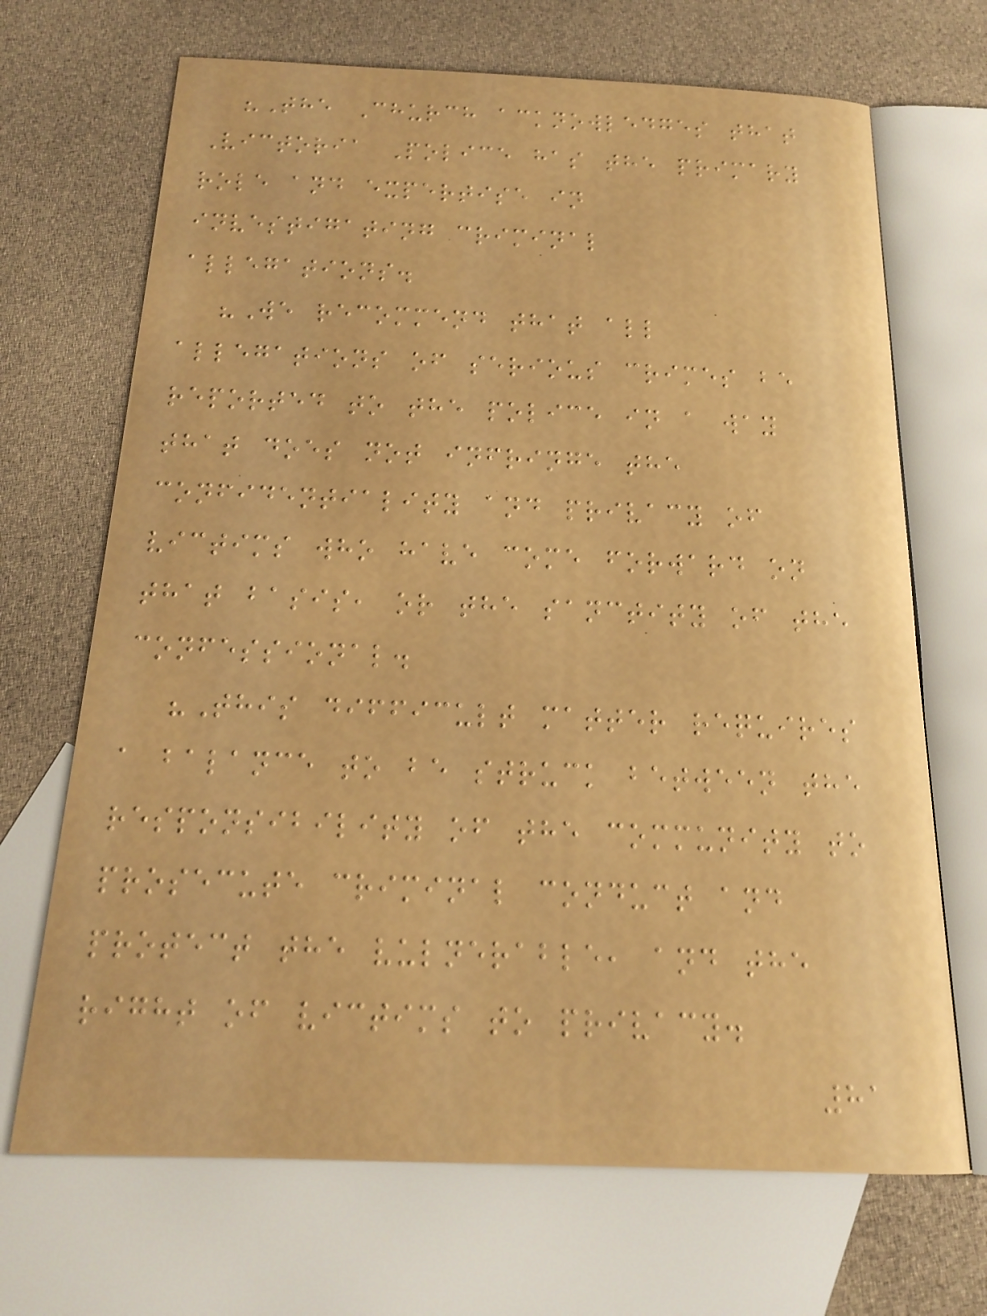"The Church acknowledges that
Victoria Police has the primary
role and expertise in
investigating criminal
allegations.
"We recommend that all
allegations of serious crimes be
reported to the police in a way
that does not infringe the
confidentiality and privacy of
victims who have come forward on
that basis, or the sanctity of the
confessional.
"This difficult matter requires
a balance to be struck between the
responsibility of the community to
prosecute criminal conduct and
protect the vulnerable, and the
right of victims to privacy.
81
